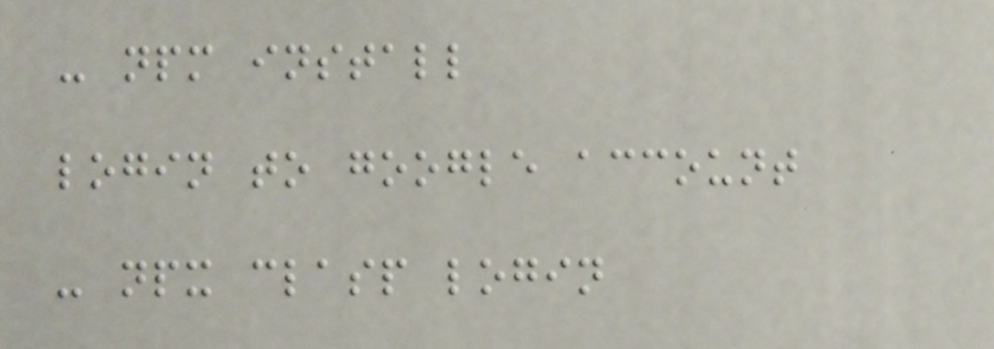- npm install
login to google account
- npx clasp login
